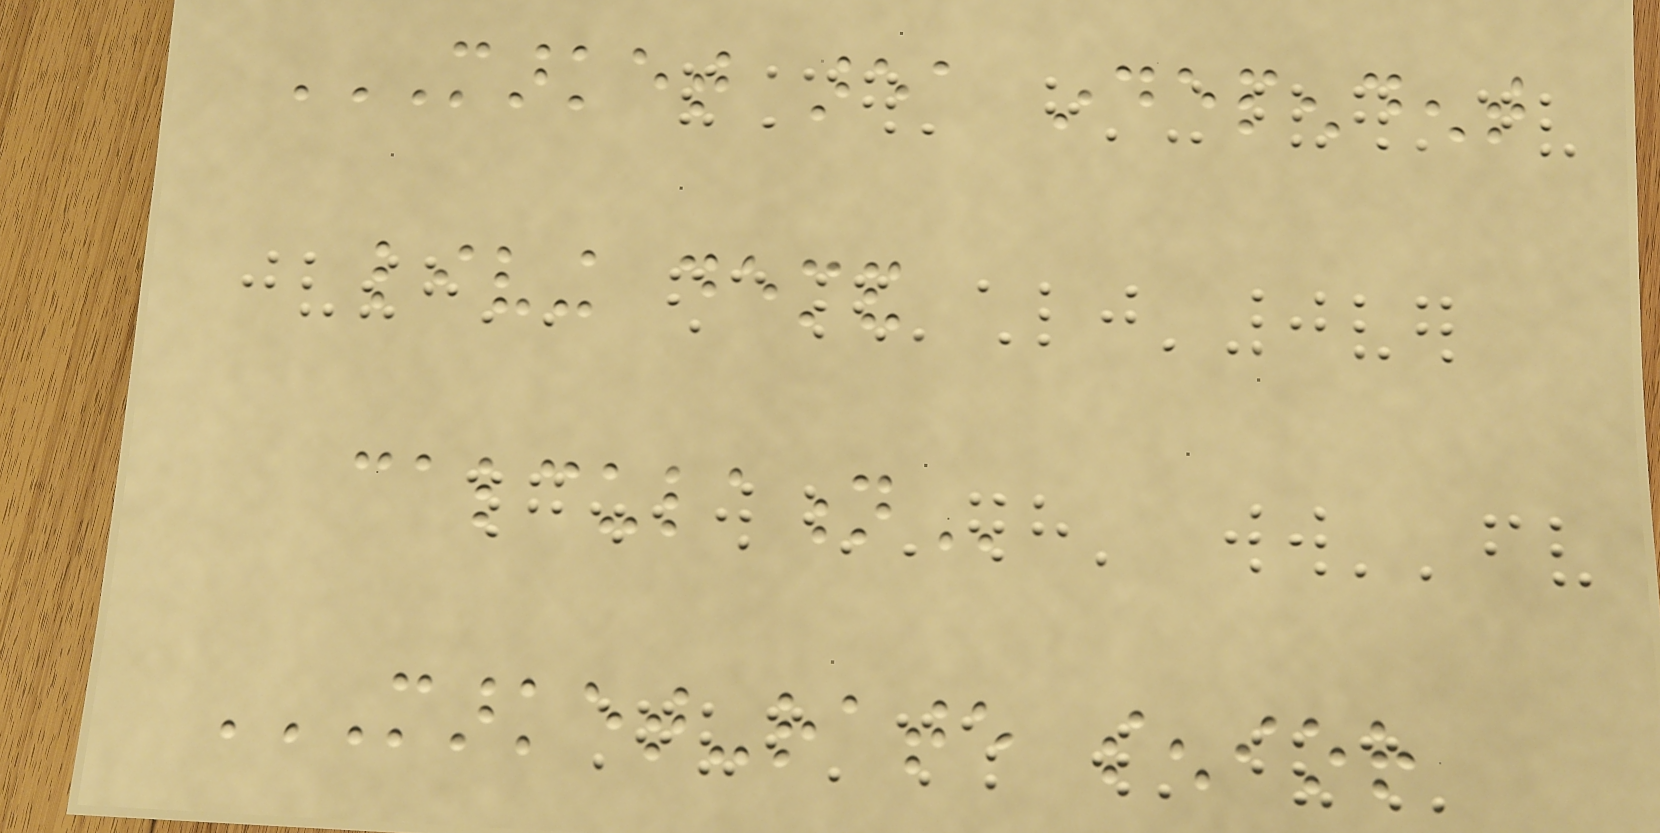MARKET AREA INDEPENDENT
LIVING DEMAND
CALCULATION
MARKET-RATE SENIOR
